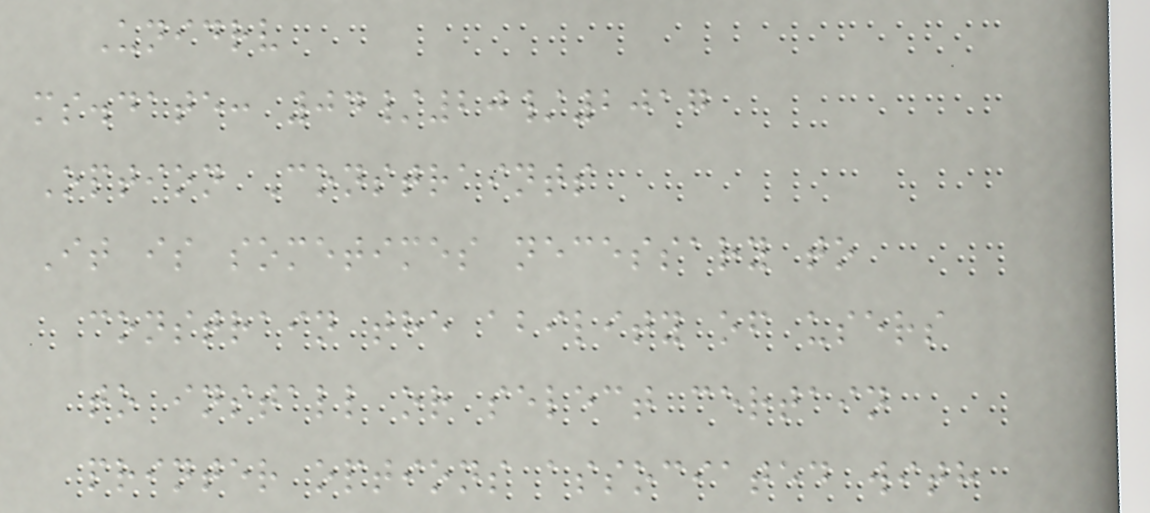Unidrv
ms.date: 04/20/2017
Option Constraints
It is sometimes necessary to
constrain the ability of users
to install or select certain
printer options associated with
